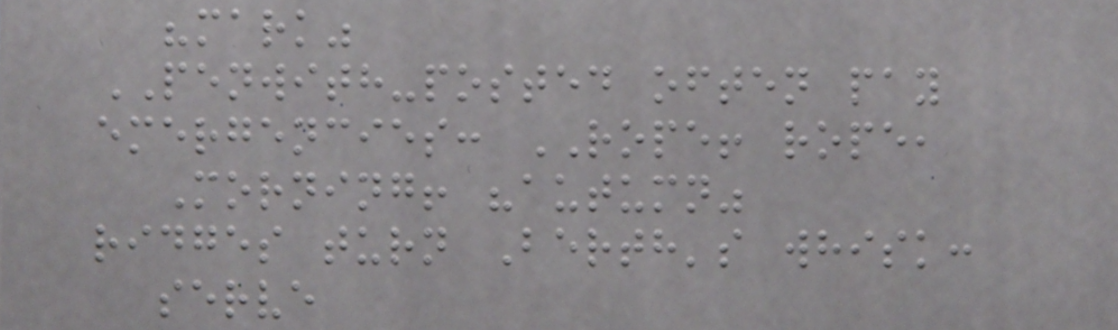"mark"
PENWITH-posted often pay
emergencies: ROPE! rope,
Morning! "autumn"
ridges turn Berth's whisk:
serve
